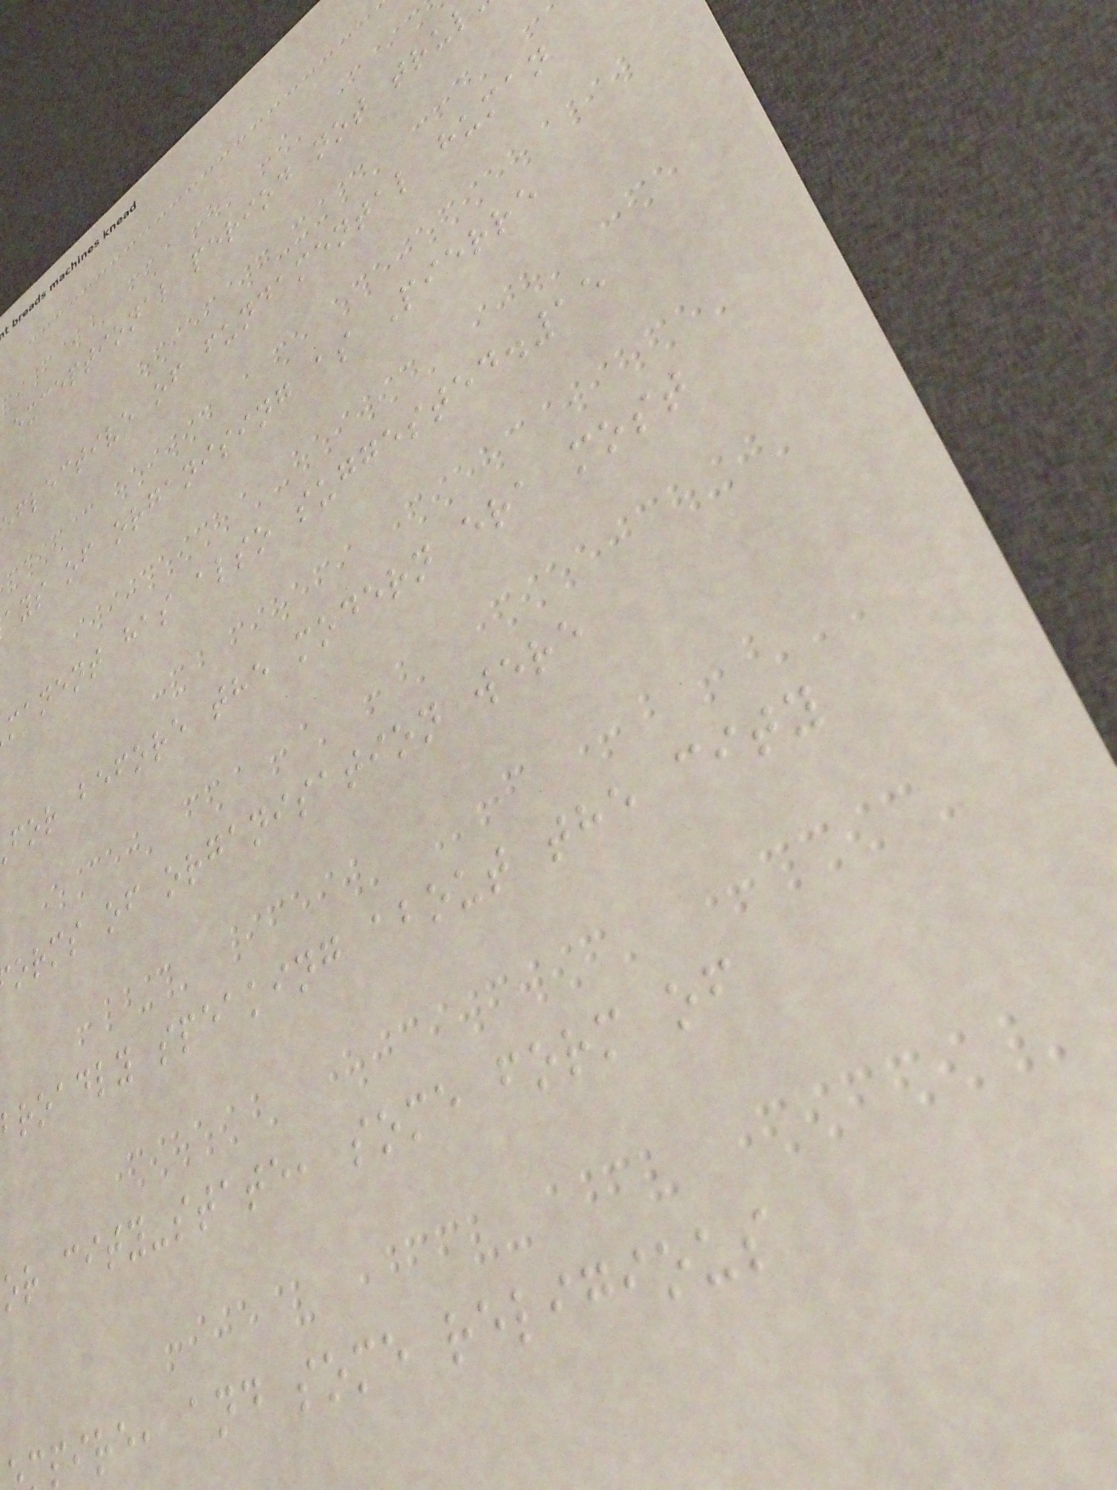exceptional period not trul
eflective of fundamental human
ays of organising as Pierre
manent has also suggested.15
for before the modern era most
orms of organisation were
roadly speaking about the city
or city-state, some form of
pire, and some religious
